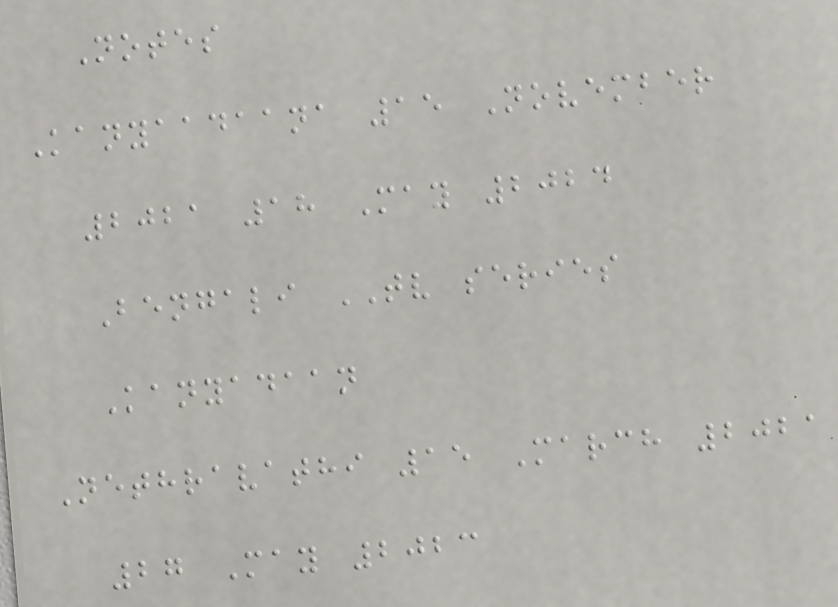Notes
Kanyaadaana 15 November
2021 18 May 2024
Bengali TV series
Kanyadaan
Nethravathi 15 March 2021
27 May 2023
